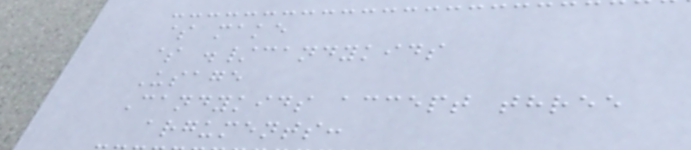$ make
$ ./candykids
Usage
Candykids accept three
arguments:
